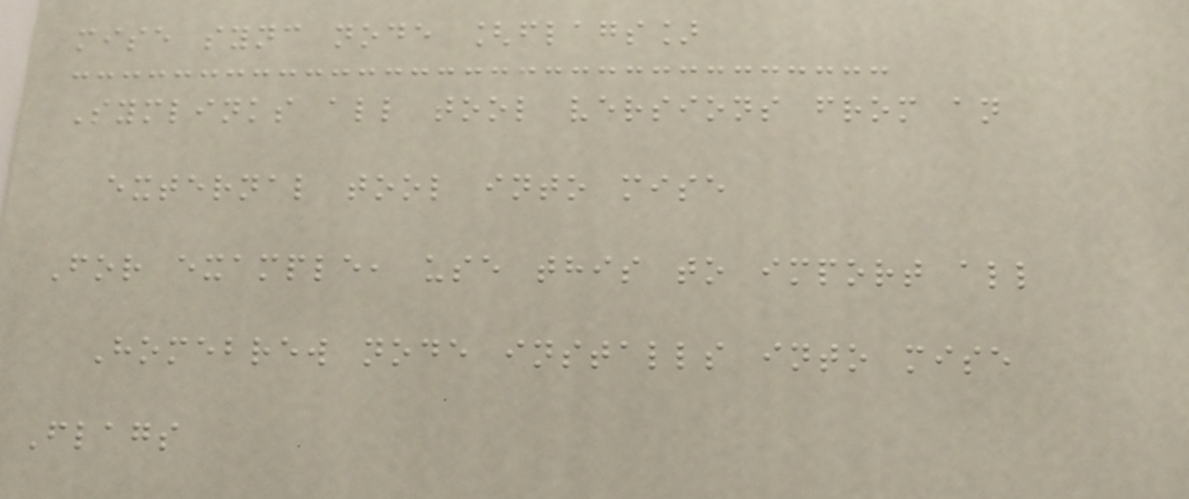mise sync node [flags]
Symlinks all tool versions from an
external tool into mise
For example, use this to import all
Homebrew node installs into mise
Flags
